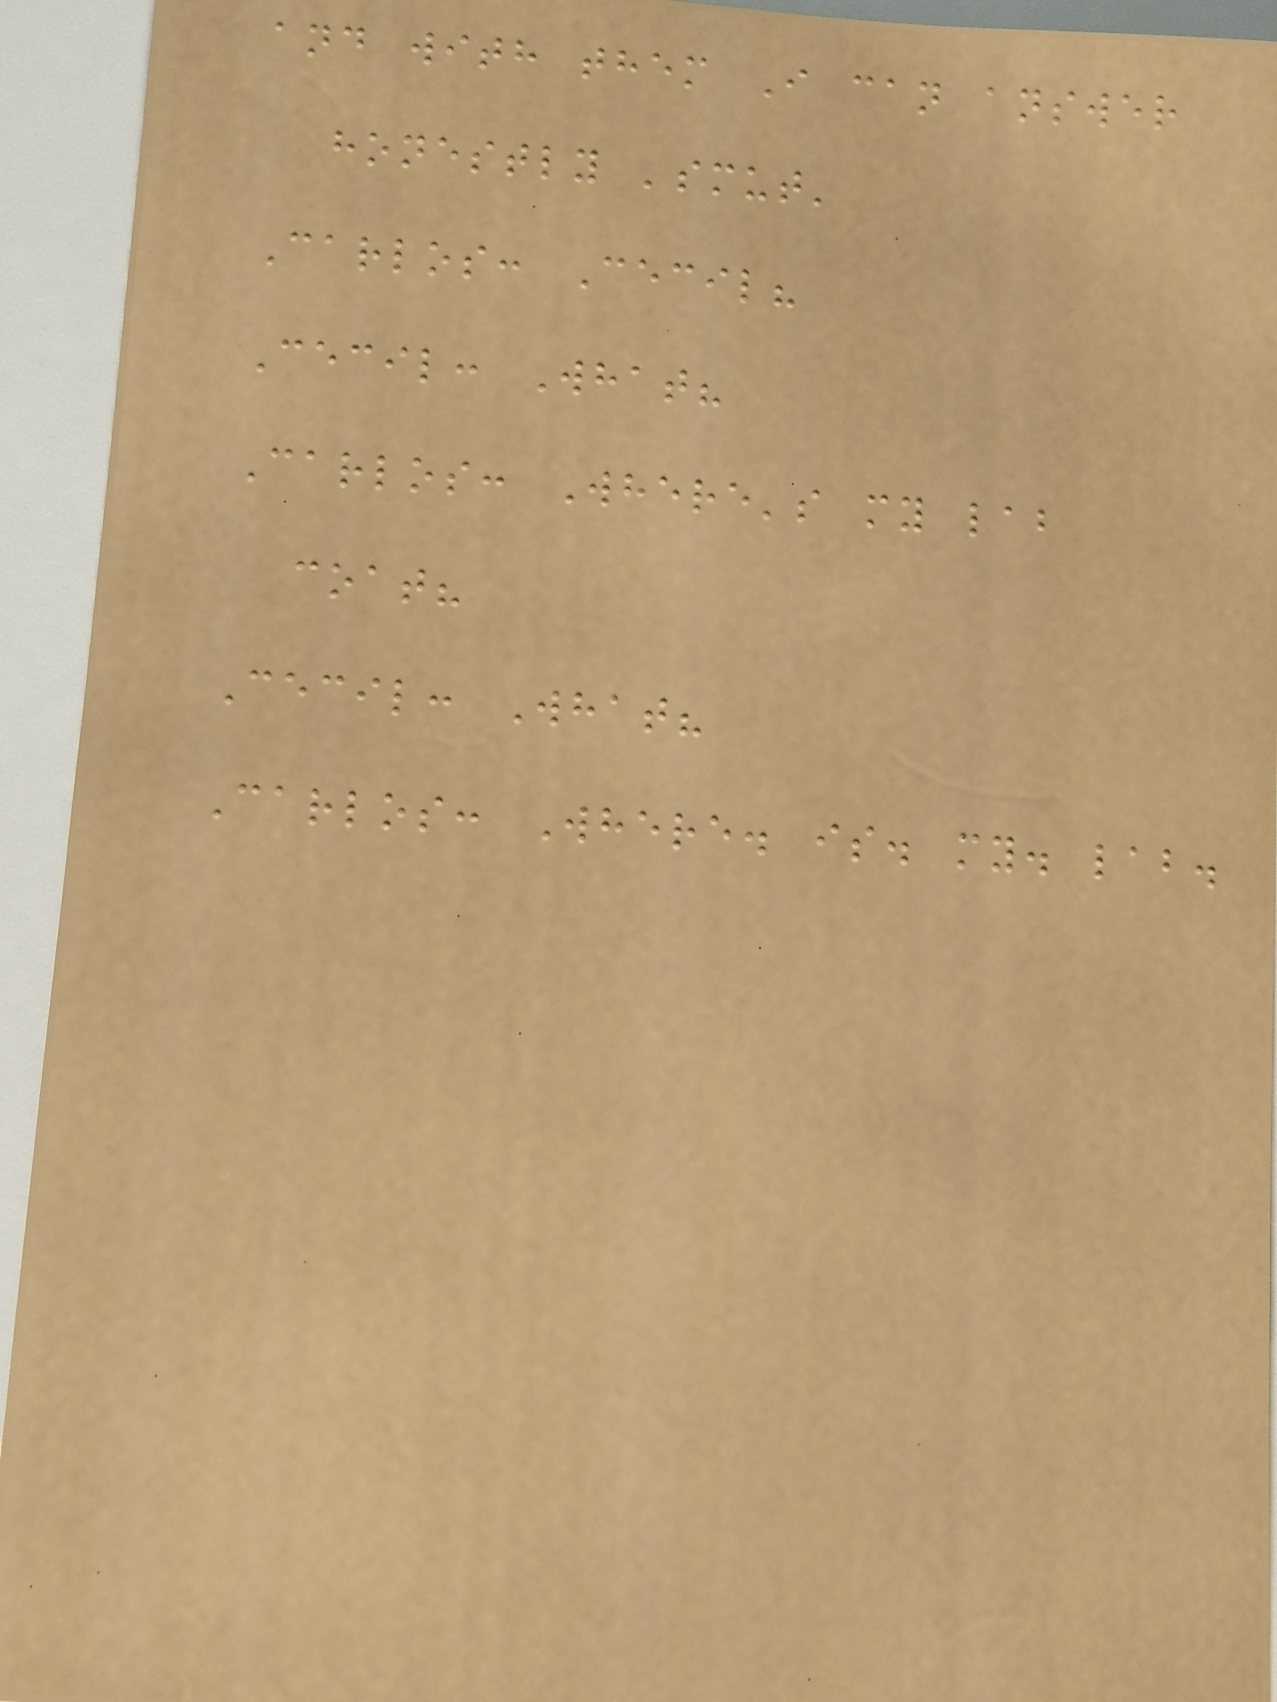and with them I can answer
honestly 'smut'
Carlos: Cecil?
Cecil: What?
Carlos: Where's my lab
coat?
Cecil: What?
Carlos: Where. is. my. lab.
